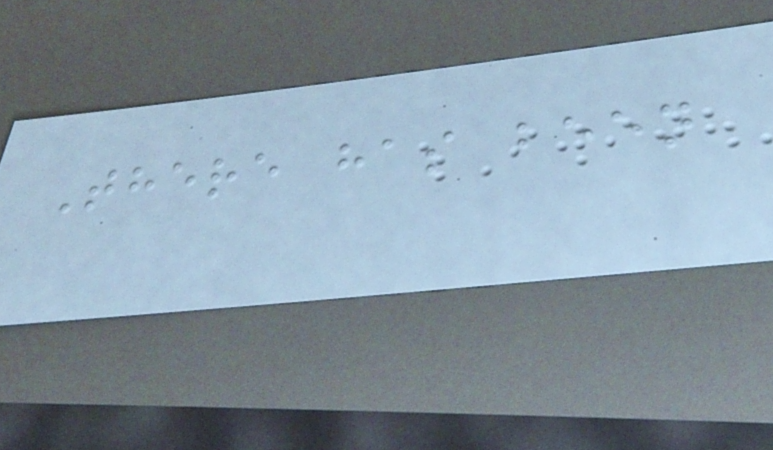There has been
